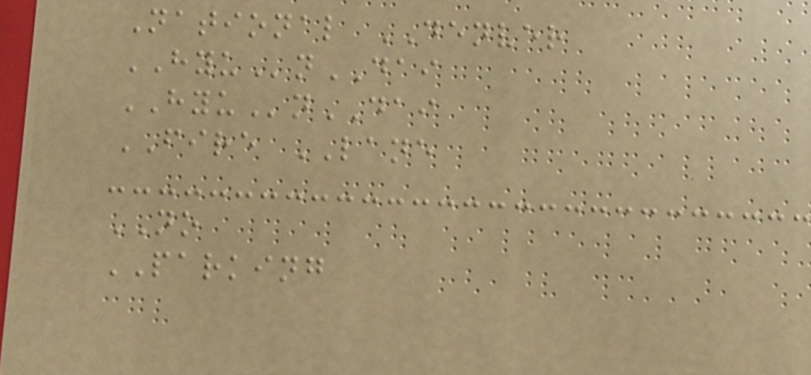National DENVER
HYUnDAI
HYUnDAI
FIRE LANE
NO
PARKING
